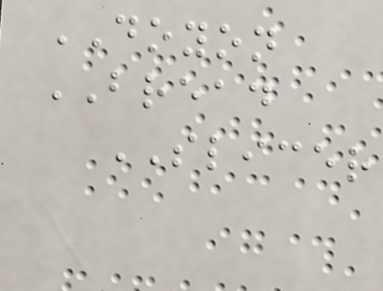DOYON
BREAD
SLICER
